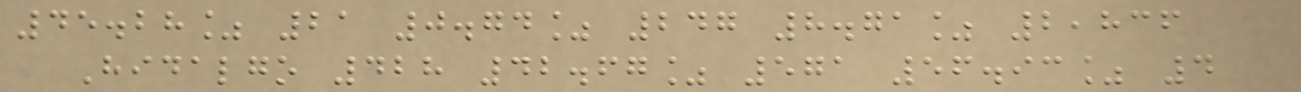45.28% 21 0.74% 247 8.71% 2,836
Hidalgo 428 42.67% 571 56.93% 4
